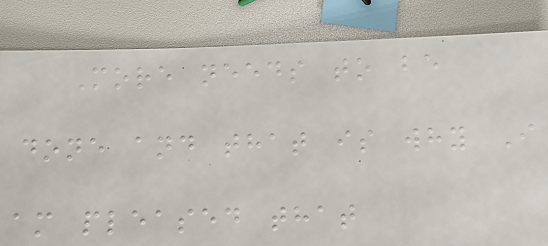More needs to be
done and that is why I
am pleased that
